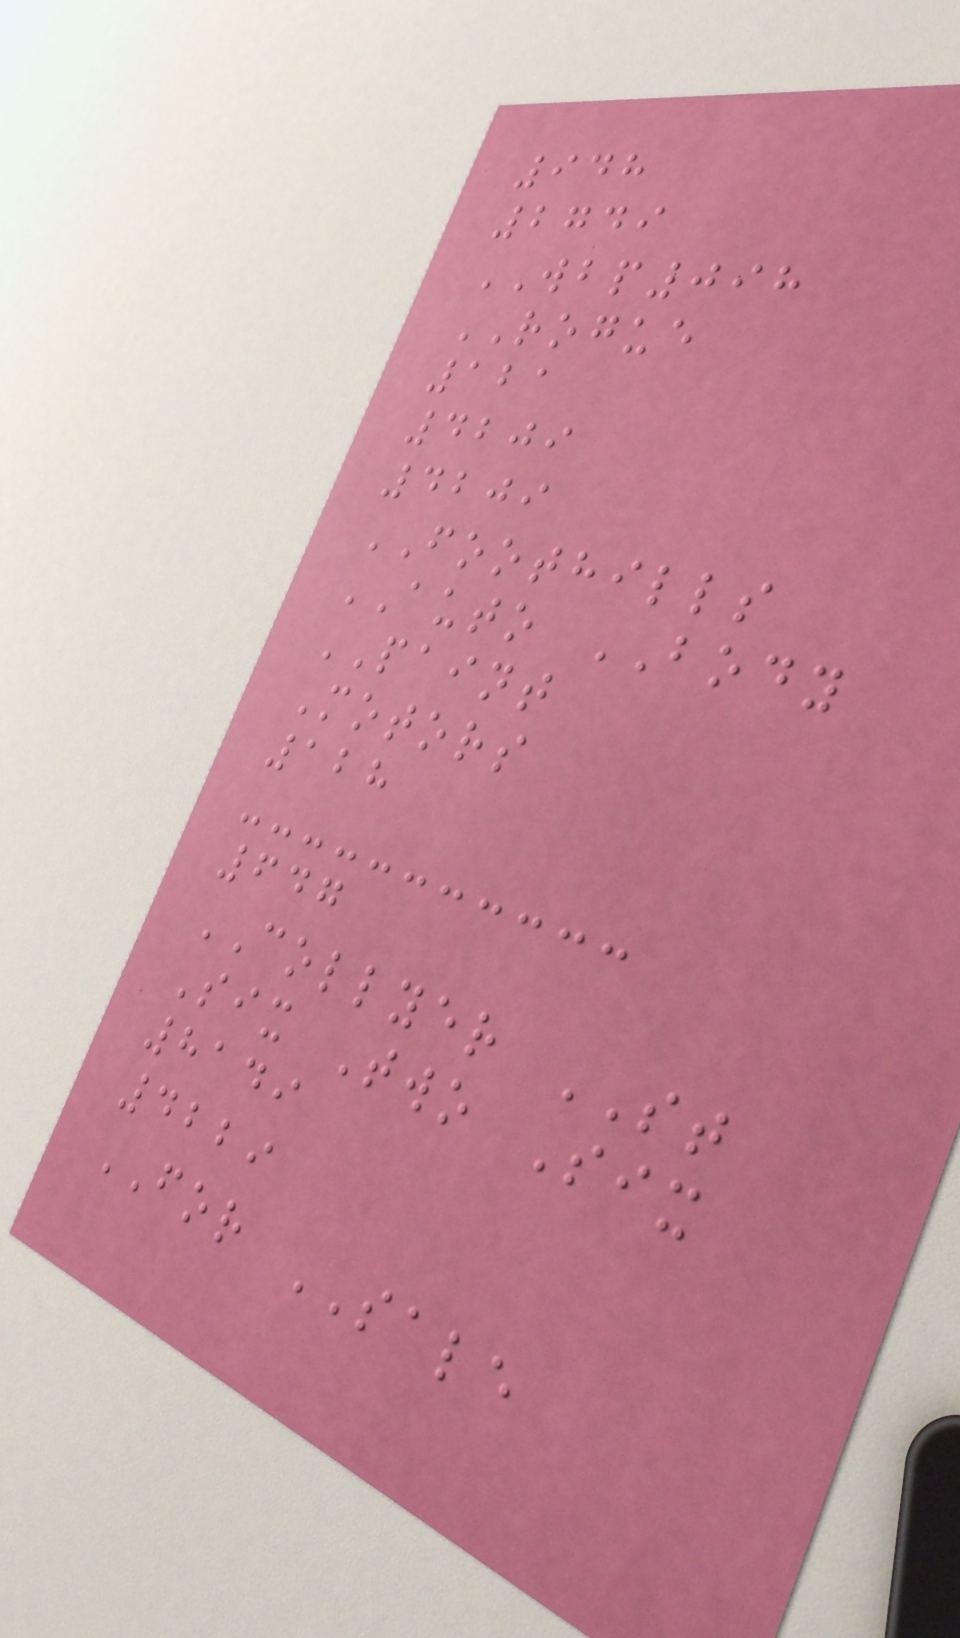948
2749
WBP098
ROGUE
121
4209
4209
FOOTHILLS
AUTO BODY
PAINT
Motors
128
647
COLLYER ST
Six Two Six
8149
4229
FOR SALE
